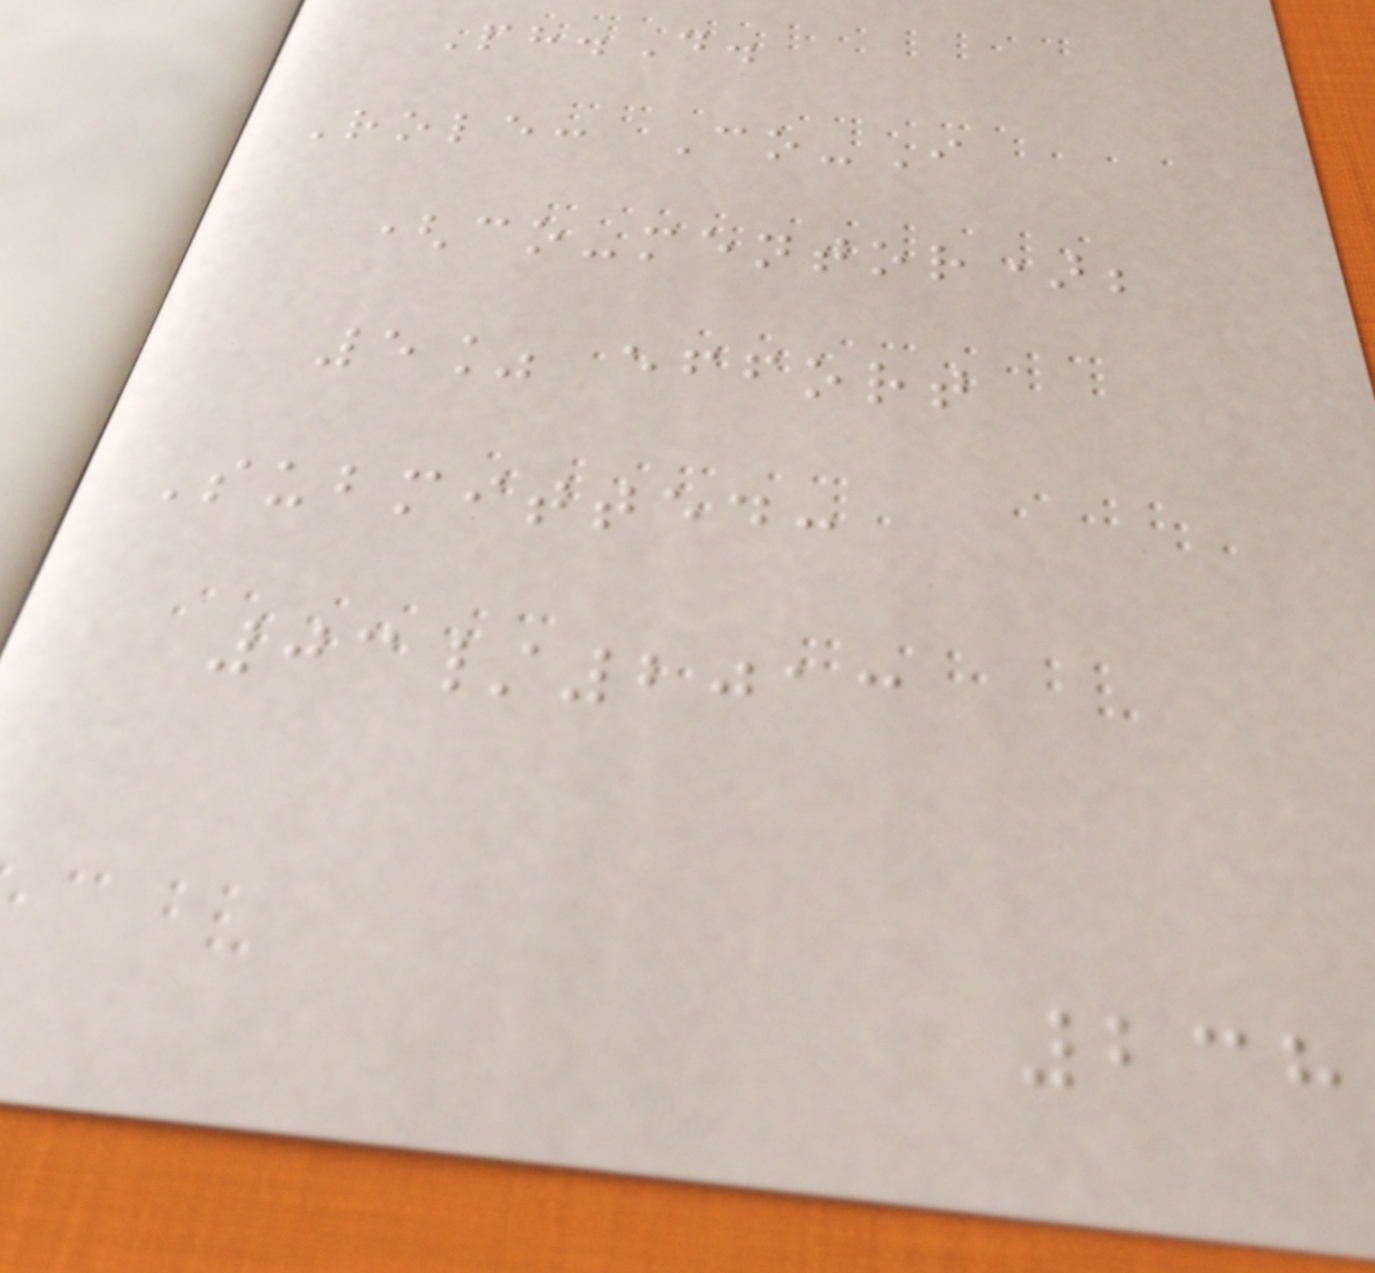Ph.D.
Role: Co-I
(co-mentor);
5% effort
Submitted:
03/2013
238
